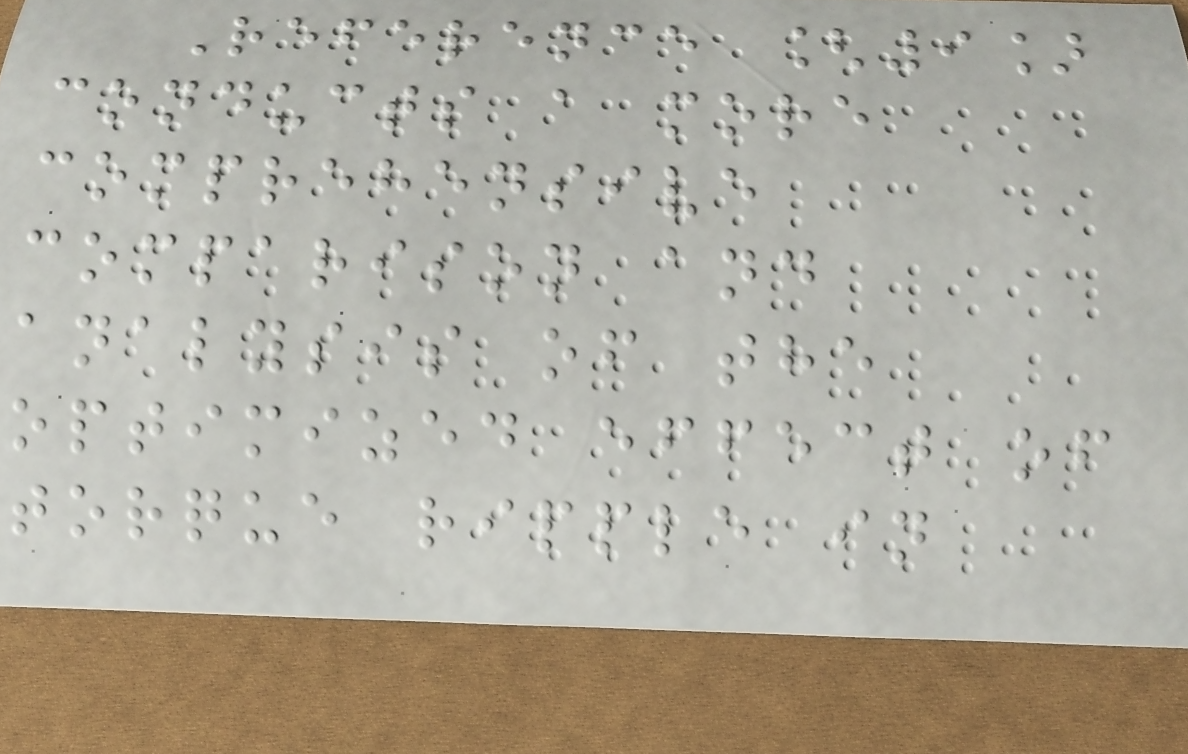Reference [9]
conducts a more
comprehensive
comparison and
analysis of the
optimized effect of
torque ripple in
